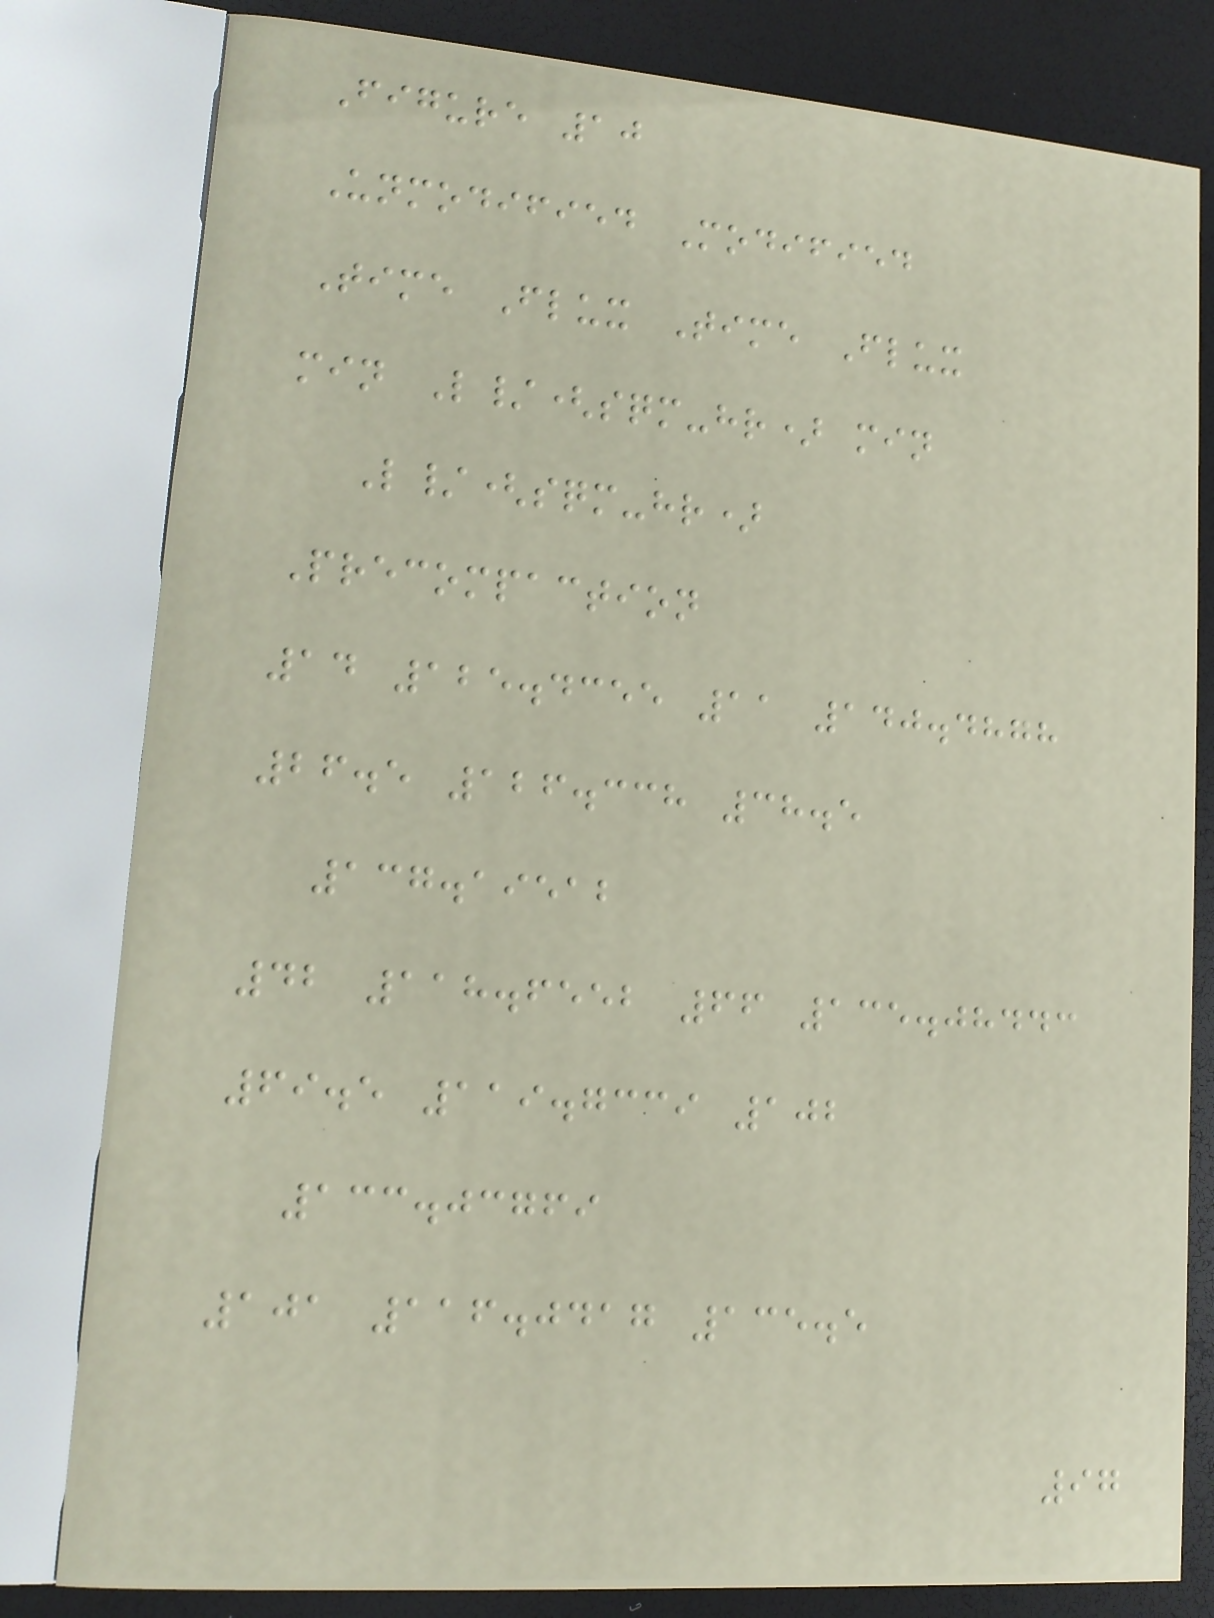Figure 10
Unmodified Modified
Time Flux Time Flux
min L/(sqm-hr) min
L/(sqm-hr)
Precompaction
14 125.4355 11 140.4878
26.5 126.338 38.5
137.19512
42 118.6552 66 135.08443
69.5 119.7339 102
133.03769
101 116.0417 135.5
97
